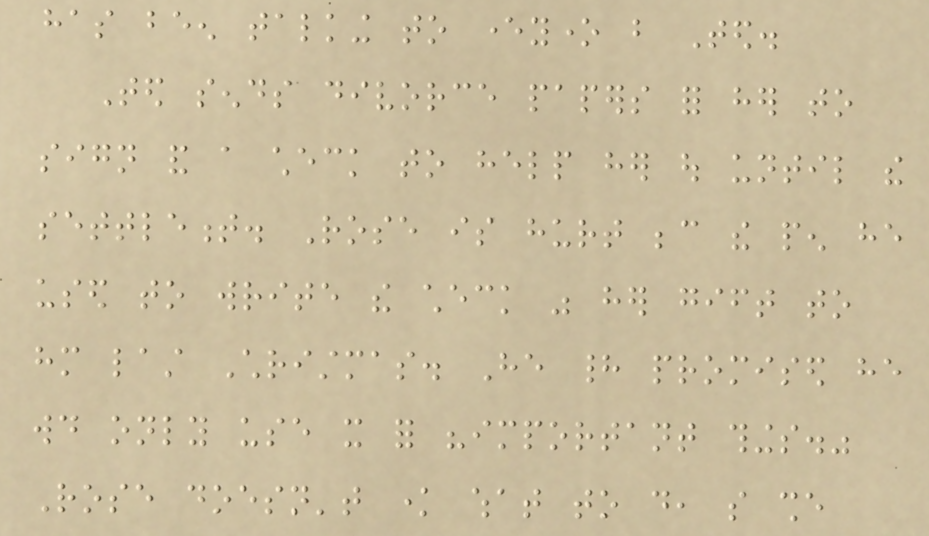has been talking to everyone but Ted.
Ted sends divorce papers for her to
sign and a check to help her out until the
settlement. Rose is hurt because the pen he
used to write the check was her gift to
him last Christmas. He had promised he
would only use it for "important things."
Rose doesn't know what to do, so she
